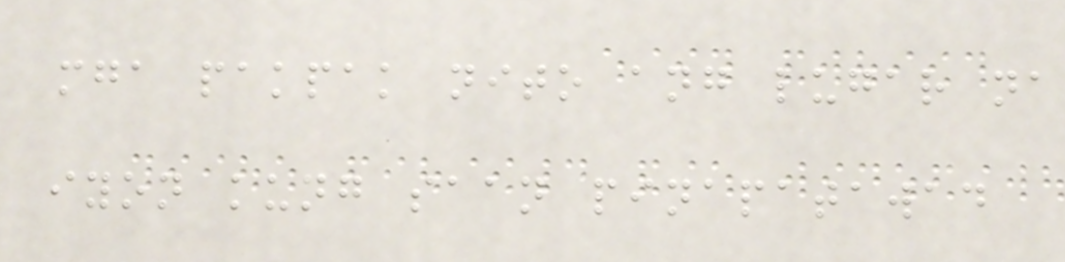mga pakpak nito ang lugar na
iyon kung saan pinapatawad
